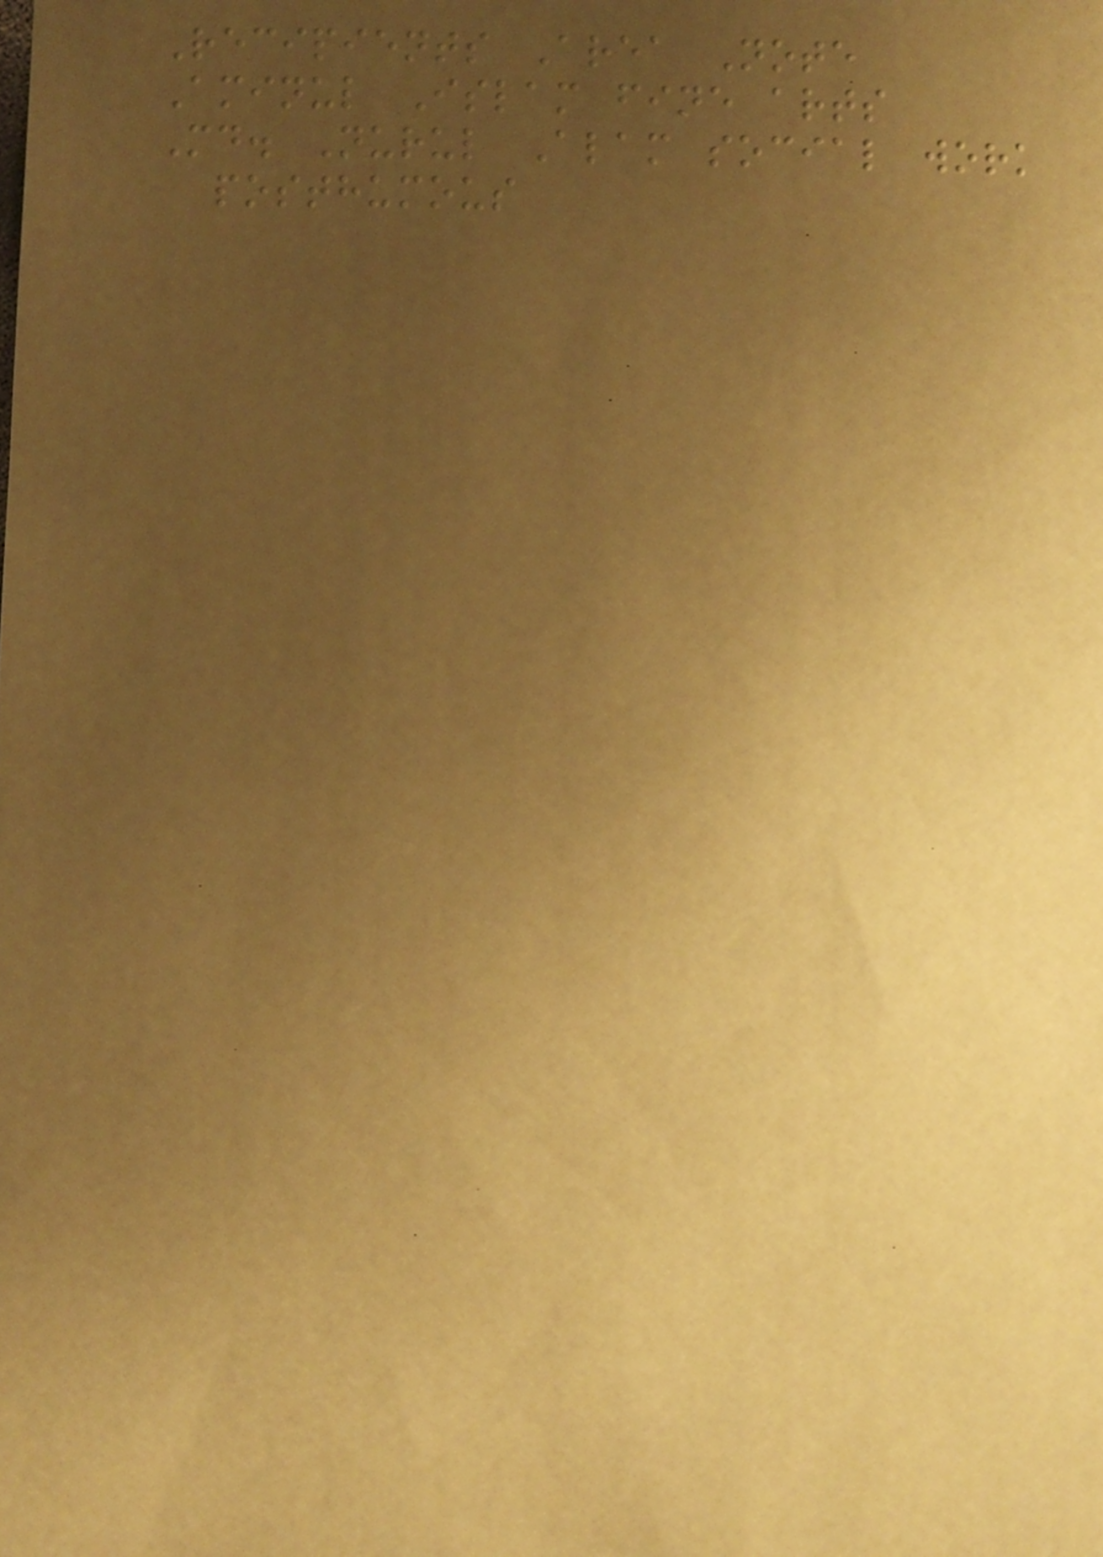Recipients Area Note
Aminul Islam fine arts
Md. Nurul Alam social work
posthumous
